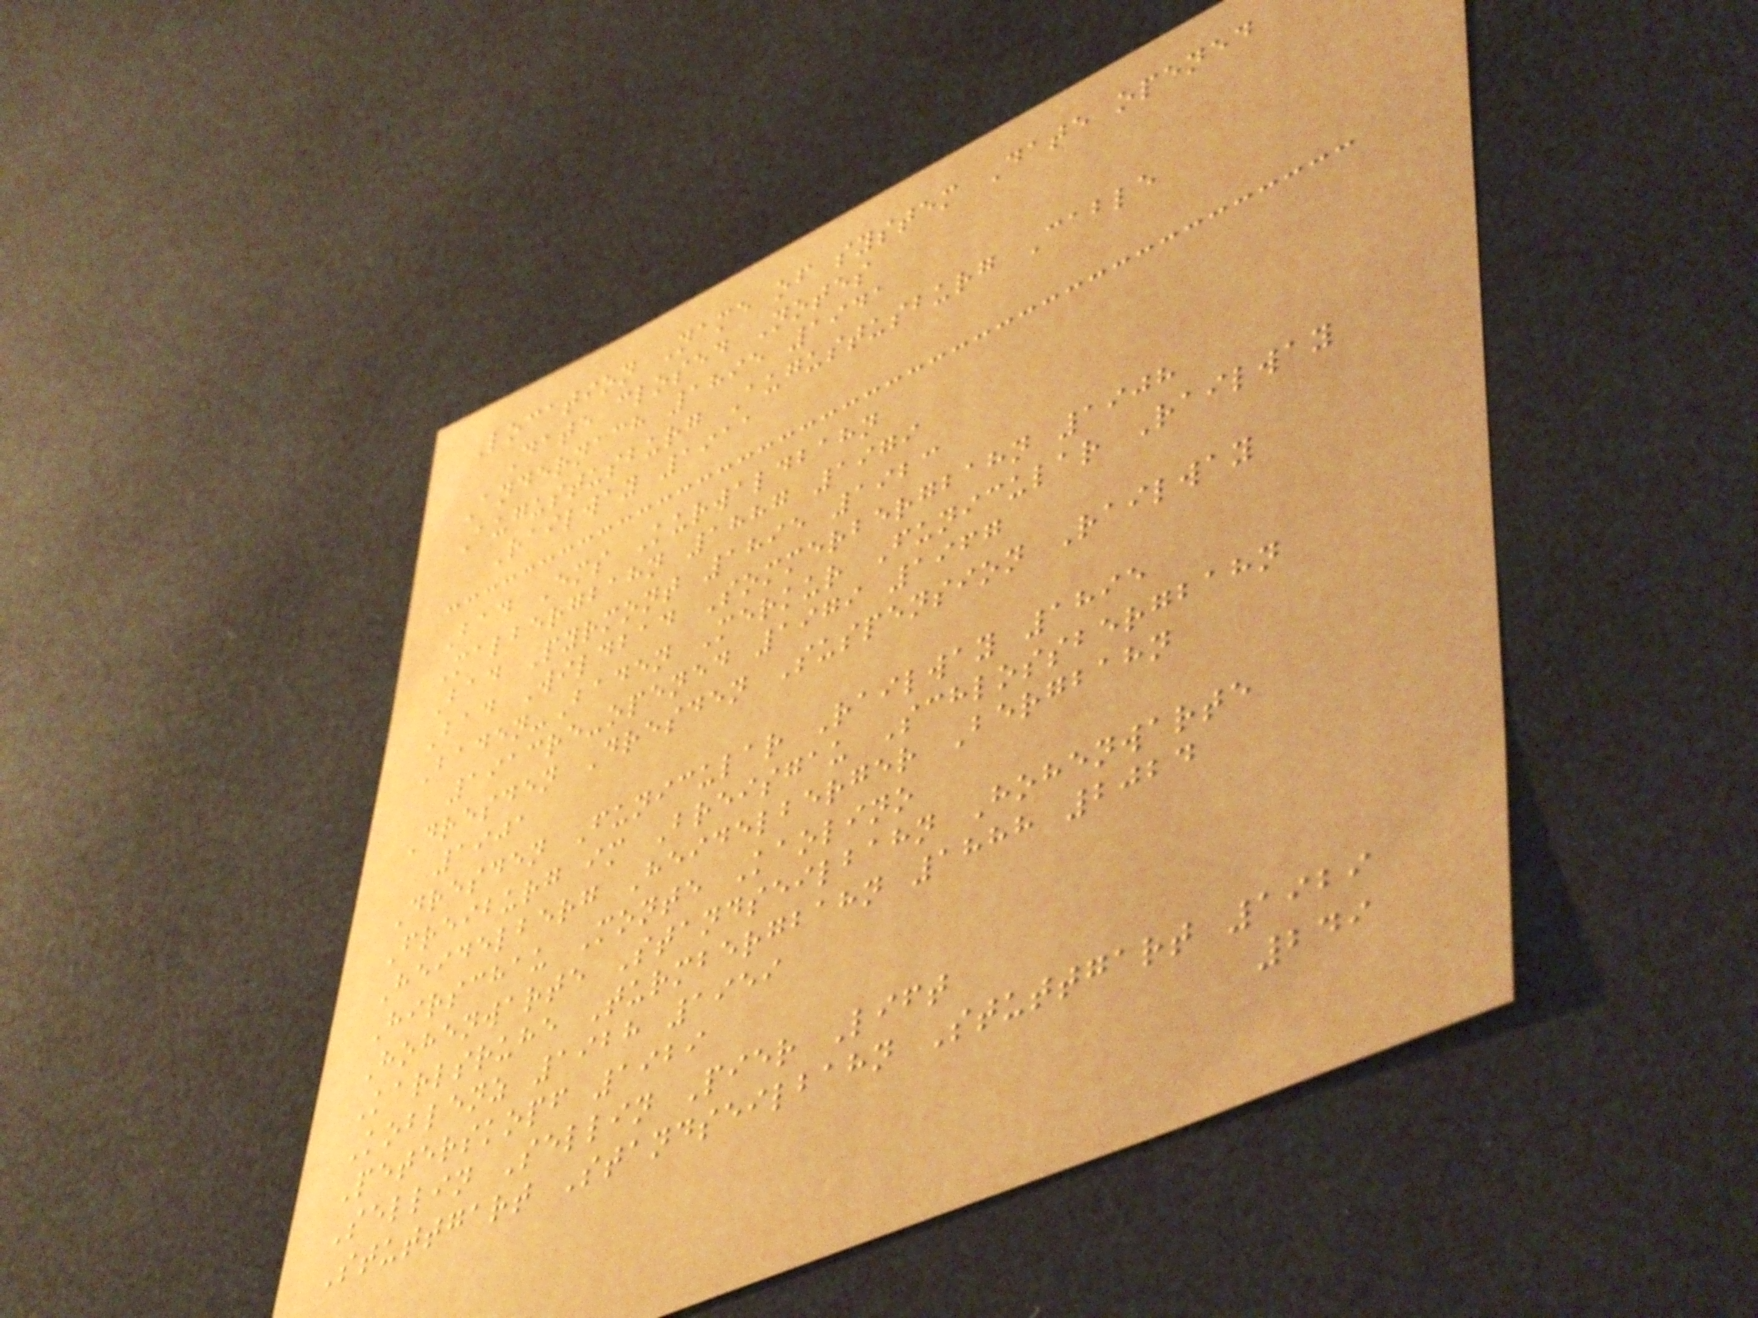Location Name of system Date opened
Date closed Notes
Andernach 1895 1941
Augustusburg Augustusburg Cable
Railway 1911
Bad Ems Kurwaldbahn
Malbergbahn 1887 1979
Bad Pyrmont 1895 1923
Bad Wildbad Sommerbergbahn 1908
Baden-Baden Merkur Funicular Railway
1913re-opened 1979 1967
Dresden Dresden Suspension Railway
1901
Dresden Funicular Railway 1895
Freiburg im Breisgau Schlossbergbahn
Heidelberg Heidelberger Bergbahn
Hirschau Monte Kaolino
Hohenwarte Standseilbahn Hohenwarte
Karlsruhe Turmbergbahn 1888 2024
Koblenz 1928 1959
Peterskopf 1929
Sellin Sellin Pier Lift
Stuttgart Standseilbahn Stuttgart 1929
249
